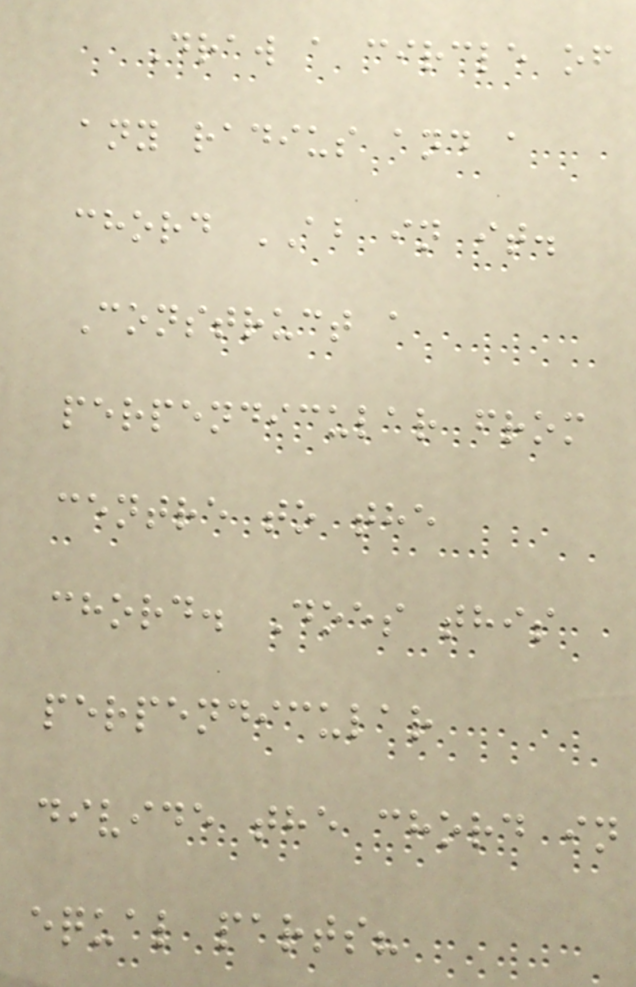Draw a circle of
any radius and a
chord AB in it.
Construct a
perpendicular from
centre to the
chord. Does this
perpendicular
divide the chord in
equal parts?
